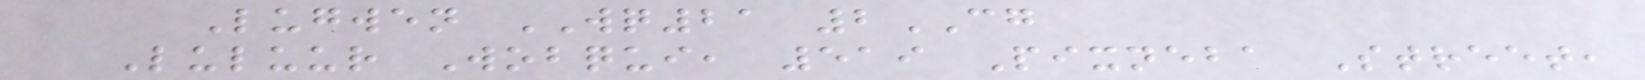Lugwen WQ21 2CG
Luluur Wobqui, 519 Pixneba Street,
